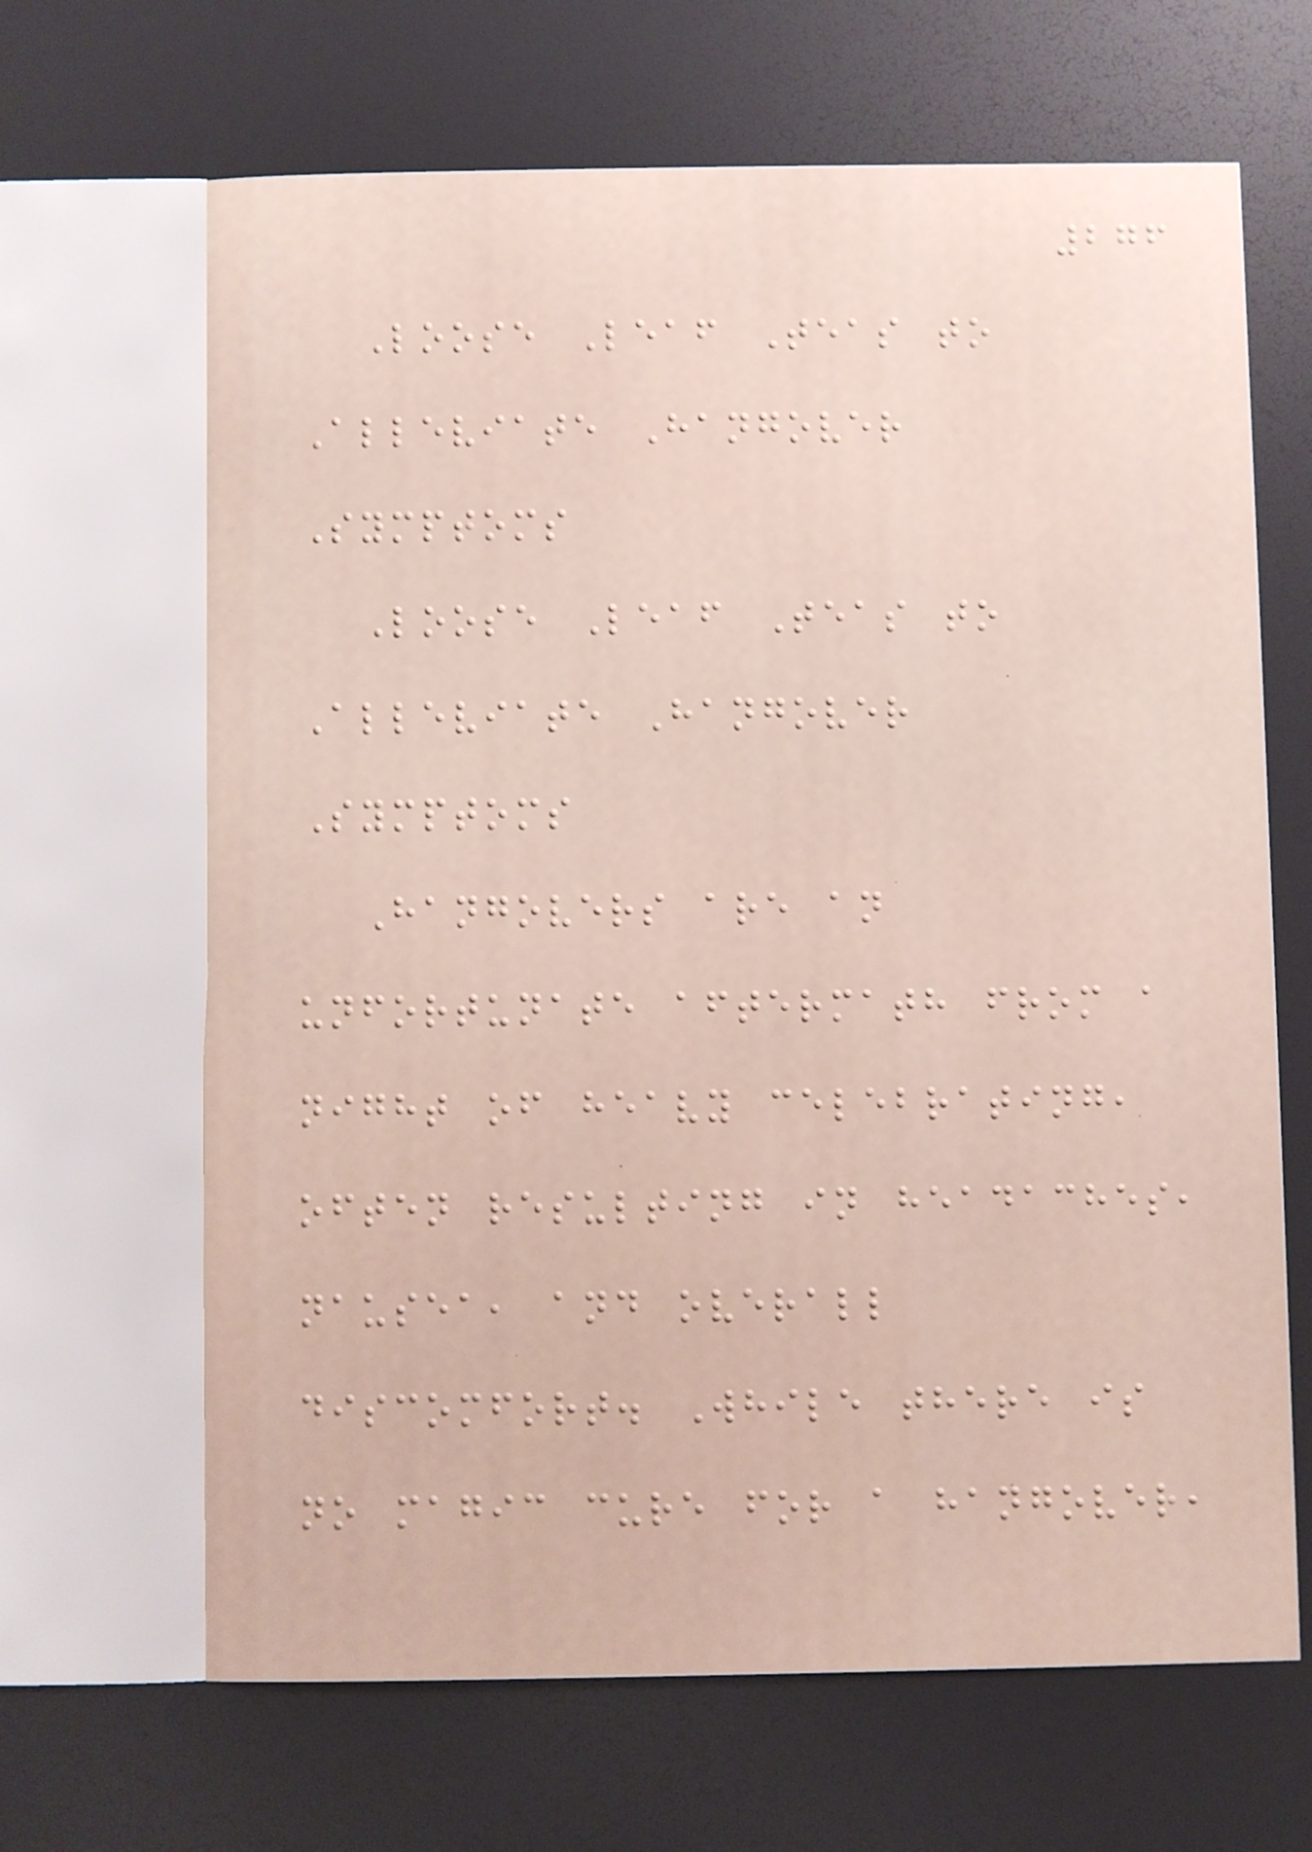276
Loose Leaf Teas to
Alleviate Hangover
Symptoms
Loose Leaf Teas to
Alleviate Hangover
Symptoms
Hangovers are an
unfortunate aftermath from a
night of heavy celebrating,
often resulting in headaches,
nausea, and overall
discomfort. While there is
no magic cure for a hangover,
